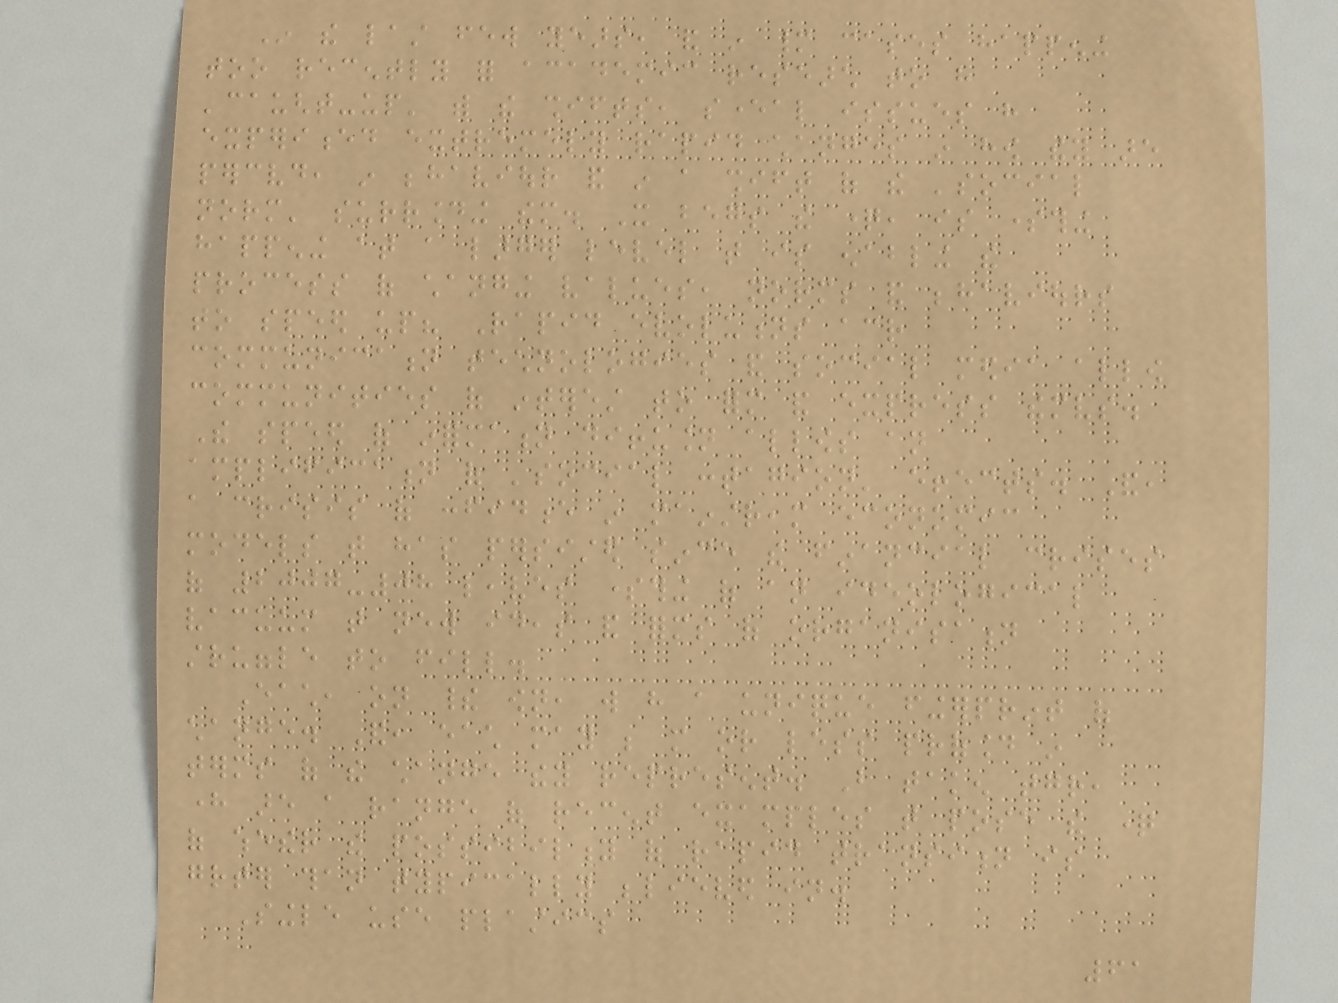In the last few years, and in many cases happening
too recently for academic research to have
'caught-up' with the shifts, several issues have
experienced extremely rapid changes in how they are
perceived, in behaviour and in a shift of the 'social
norm' surrounding them. It begs the question, is something
happening at a larger level that is enabling the
process of changing values, norms and behaviours
to speed up? Rapid evolutions across
communication technologies and social media allow
communities of interest to form and express themselves.
The speed of information diffusion allows an
amplification of 'social contagion' effects. And,
a crisis of confidence in mainstream economic
models that has persisted since the financial crises
of 2007-08 leaves something of an ideological
vacuum that new ideas and forms of organisation
struggle to fill.
Each, on their own, will have a unique fingerprint of
change. And, each may be more or less profound in
terms of the change they represent. But taken together,
here are a range of recent examples that pose the question
of whether the possibility of rapid transition is
greater than typically believed in.
Single use plastics
61
